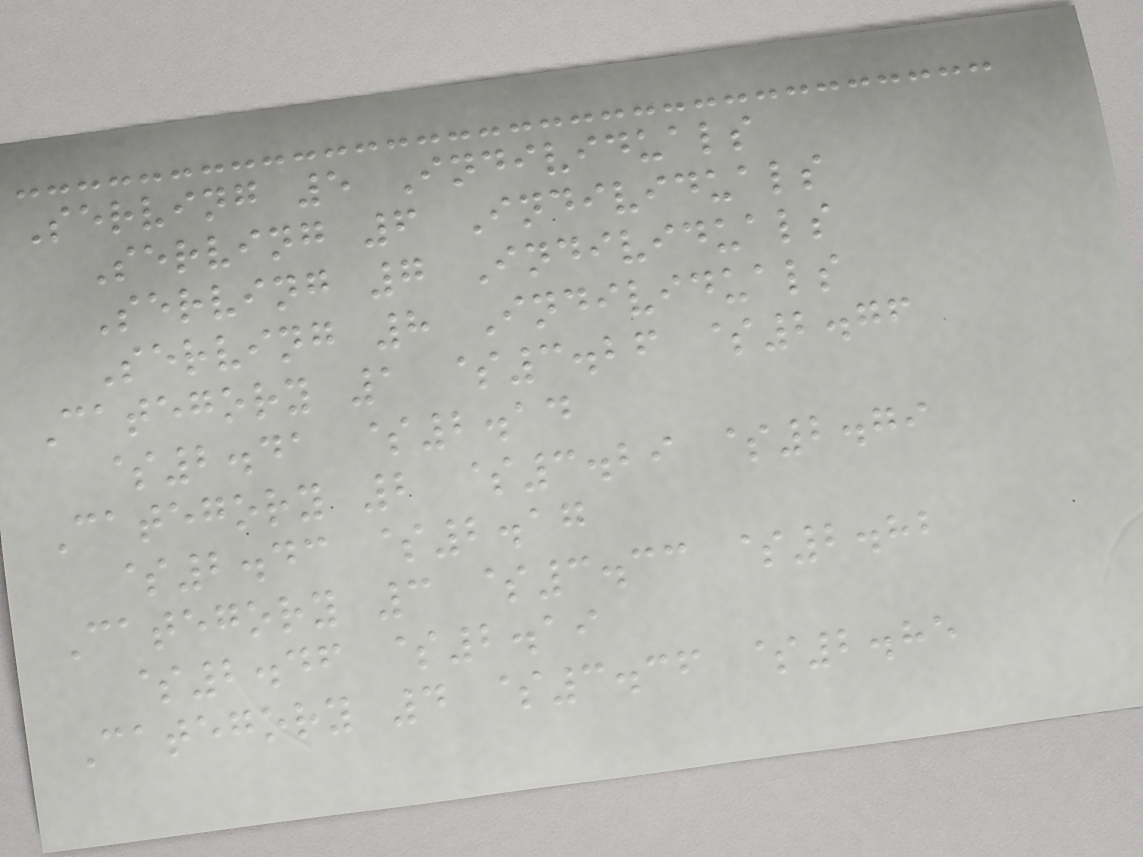Serving 5 Individuals
Serving 6 Individuals
Serving 7 Individuals
Serving 8 Individuals
Category 1 $3.26 $2.76
$2.41 $2.14
Category 2 $3.29 $2.79
$2.43 $2.17
Category 3 $3.33 $2.82
$2.46 $2.19
Category 4 $3.36 $2.85
